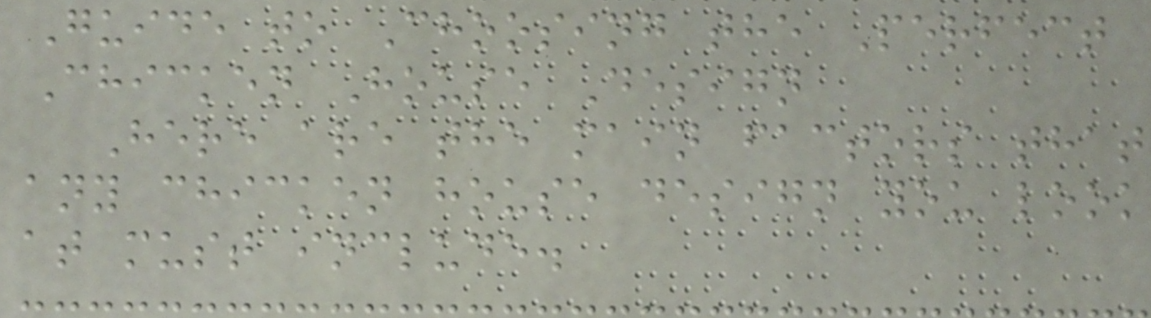Guide to Choosing the Perfect
Chicken House Design
Here are the main factors that
any chicken house design you look
at must include.
